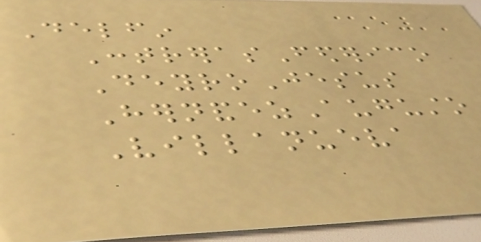Delfin
ContrerasFederico
DeyroJesus
HernandezAugusto
Villanueva
